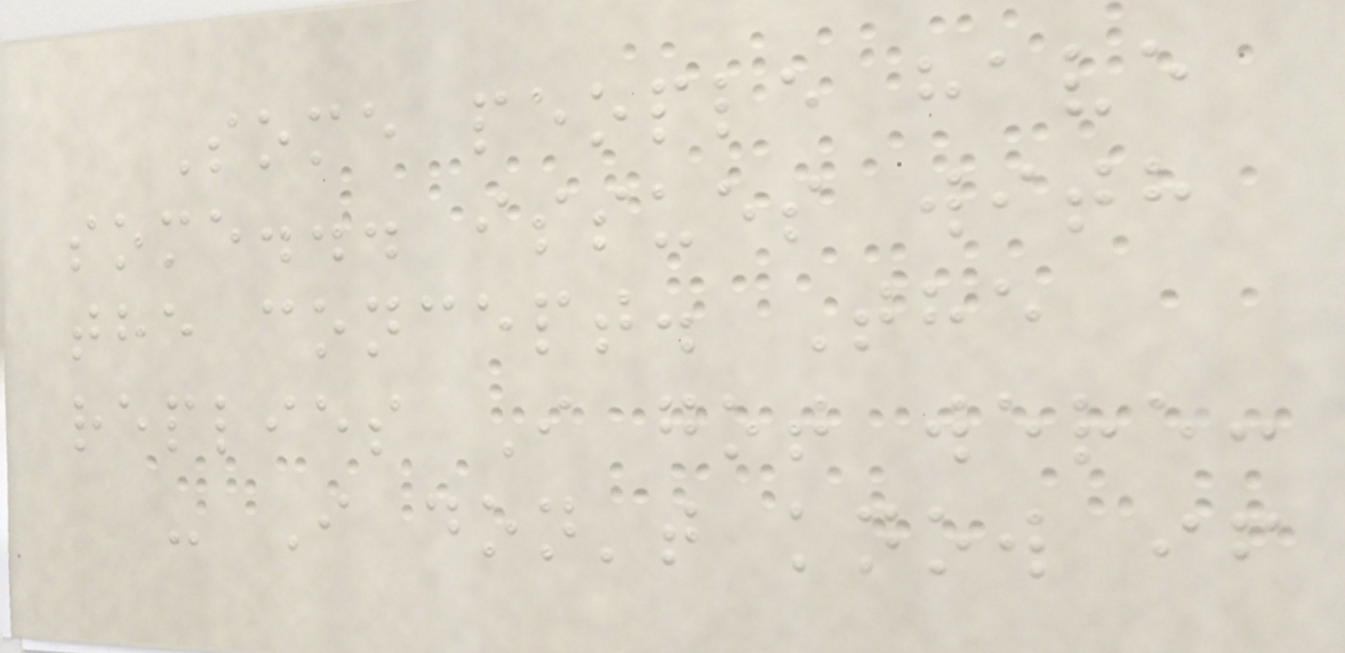Some people have
some... issues with
the concept. The
replies I got were:
- I don't know if
